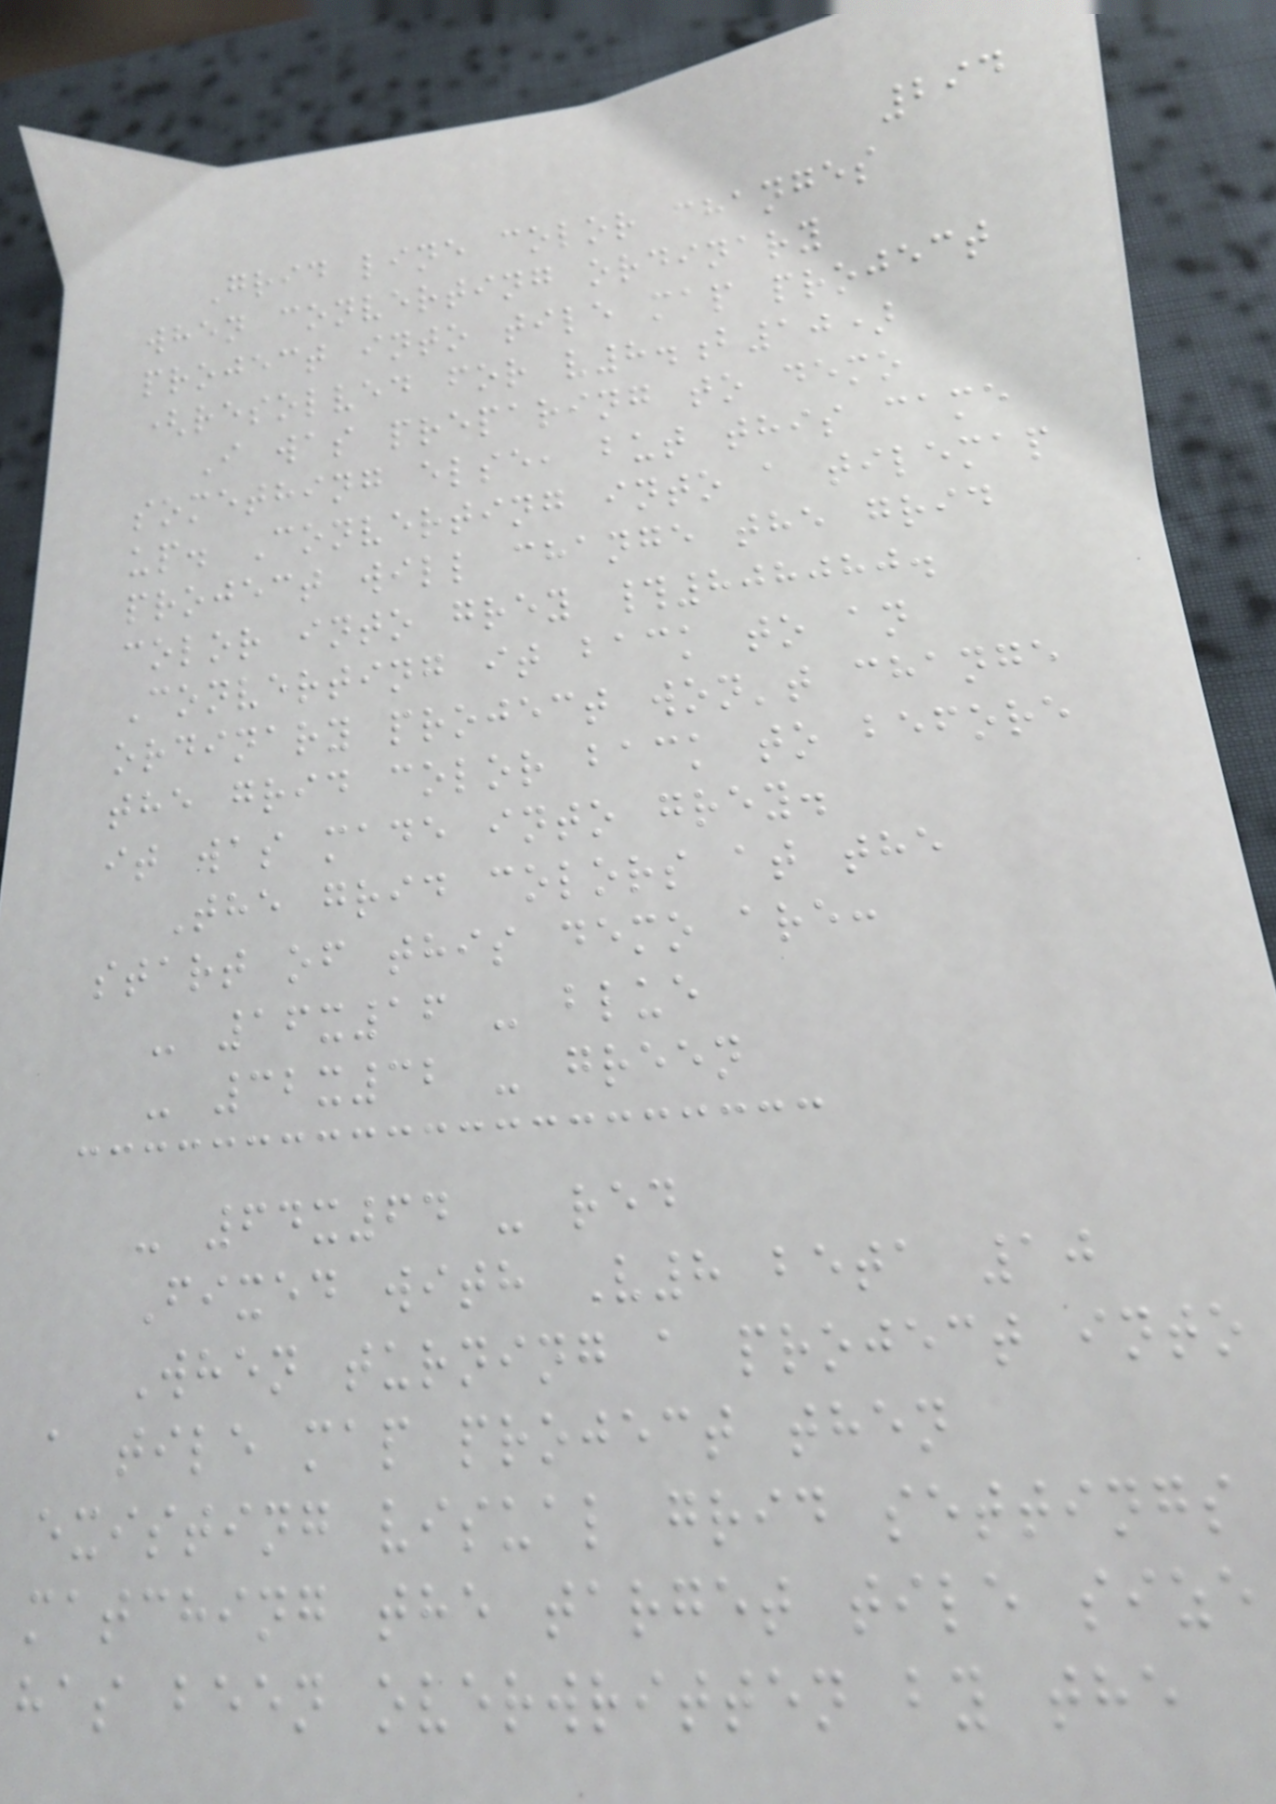294
Grid line color changes
when converting ordinary
project into tile map project
(resolved for v8.b10)
I was preparing to demo
something else, but this came
up. Converting into a tilemap
project will change the grid
color into grey #808080.
Converting it back to an
ordinary project won't change
the grid color back to before
it was made into grey.
The grid colors at the
start of this demo are:
- 16x16 - blue
- 32x32 - green
- 64x64 - red
Fixed with V8 beta 10
When turning a project into
a tile map project then
existing visual grid settings
matching the target tile size
has been overwritten by the
